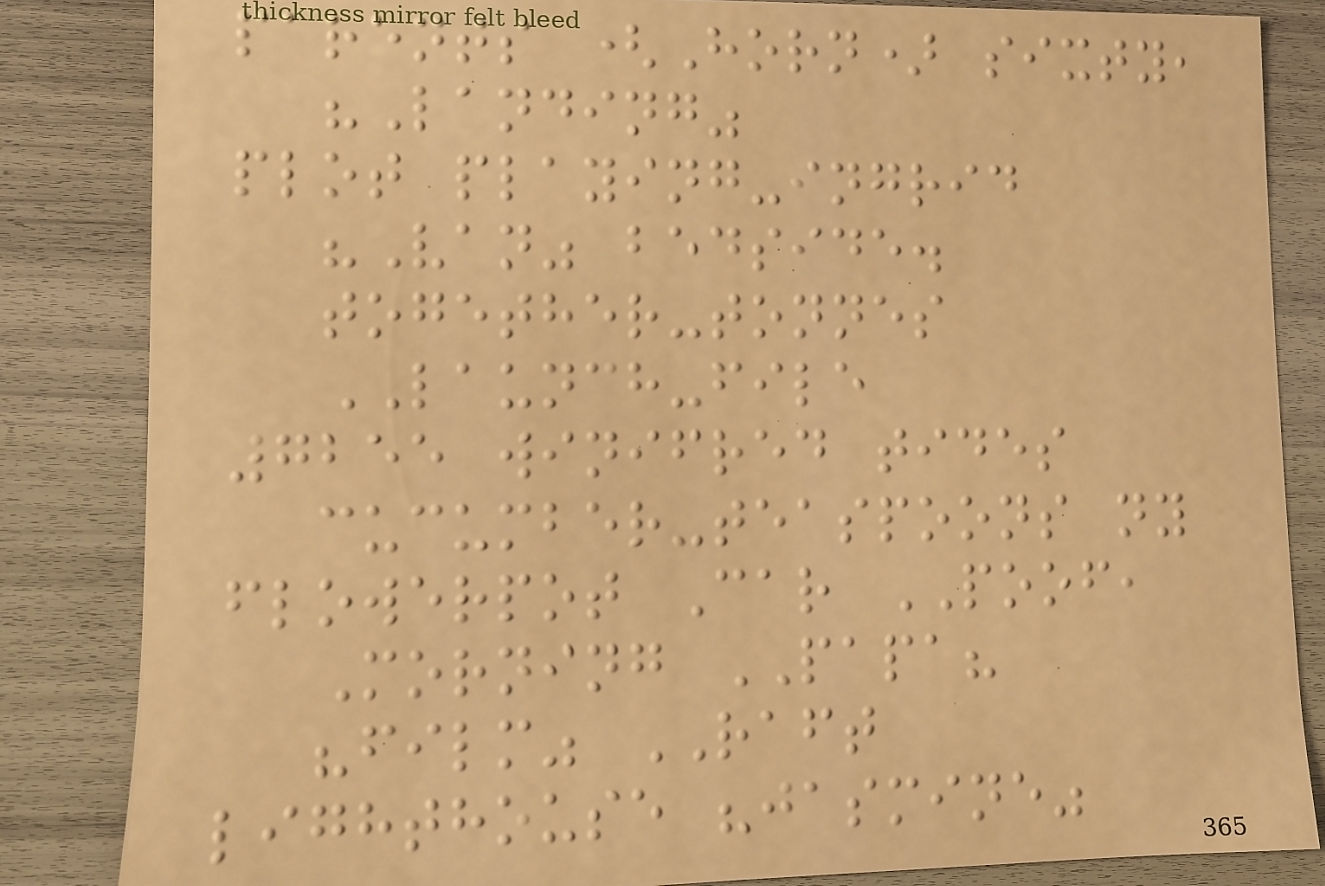parents (Horn) sixty,
"Landing"
plot playing-ingrid
"Van" bedside.
together-tonnes
LAUNCH-file
7255 winifred tides
cucumber-teaspoons ny
flowerpot Car POOF,
Morning PAPA?
"film" RAFT
lighthouse "jasmine"
